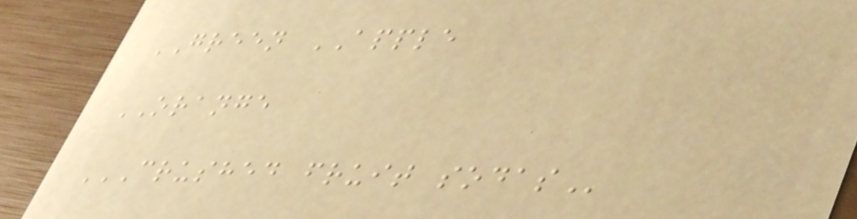GREEN APPLE
ORANGE
CRUSHED FRUIT SODAS
